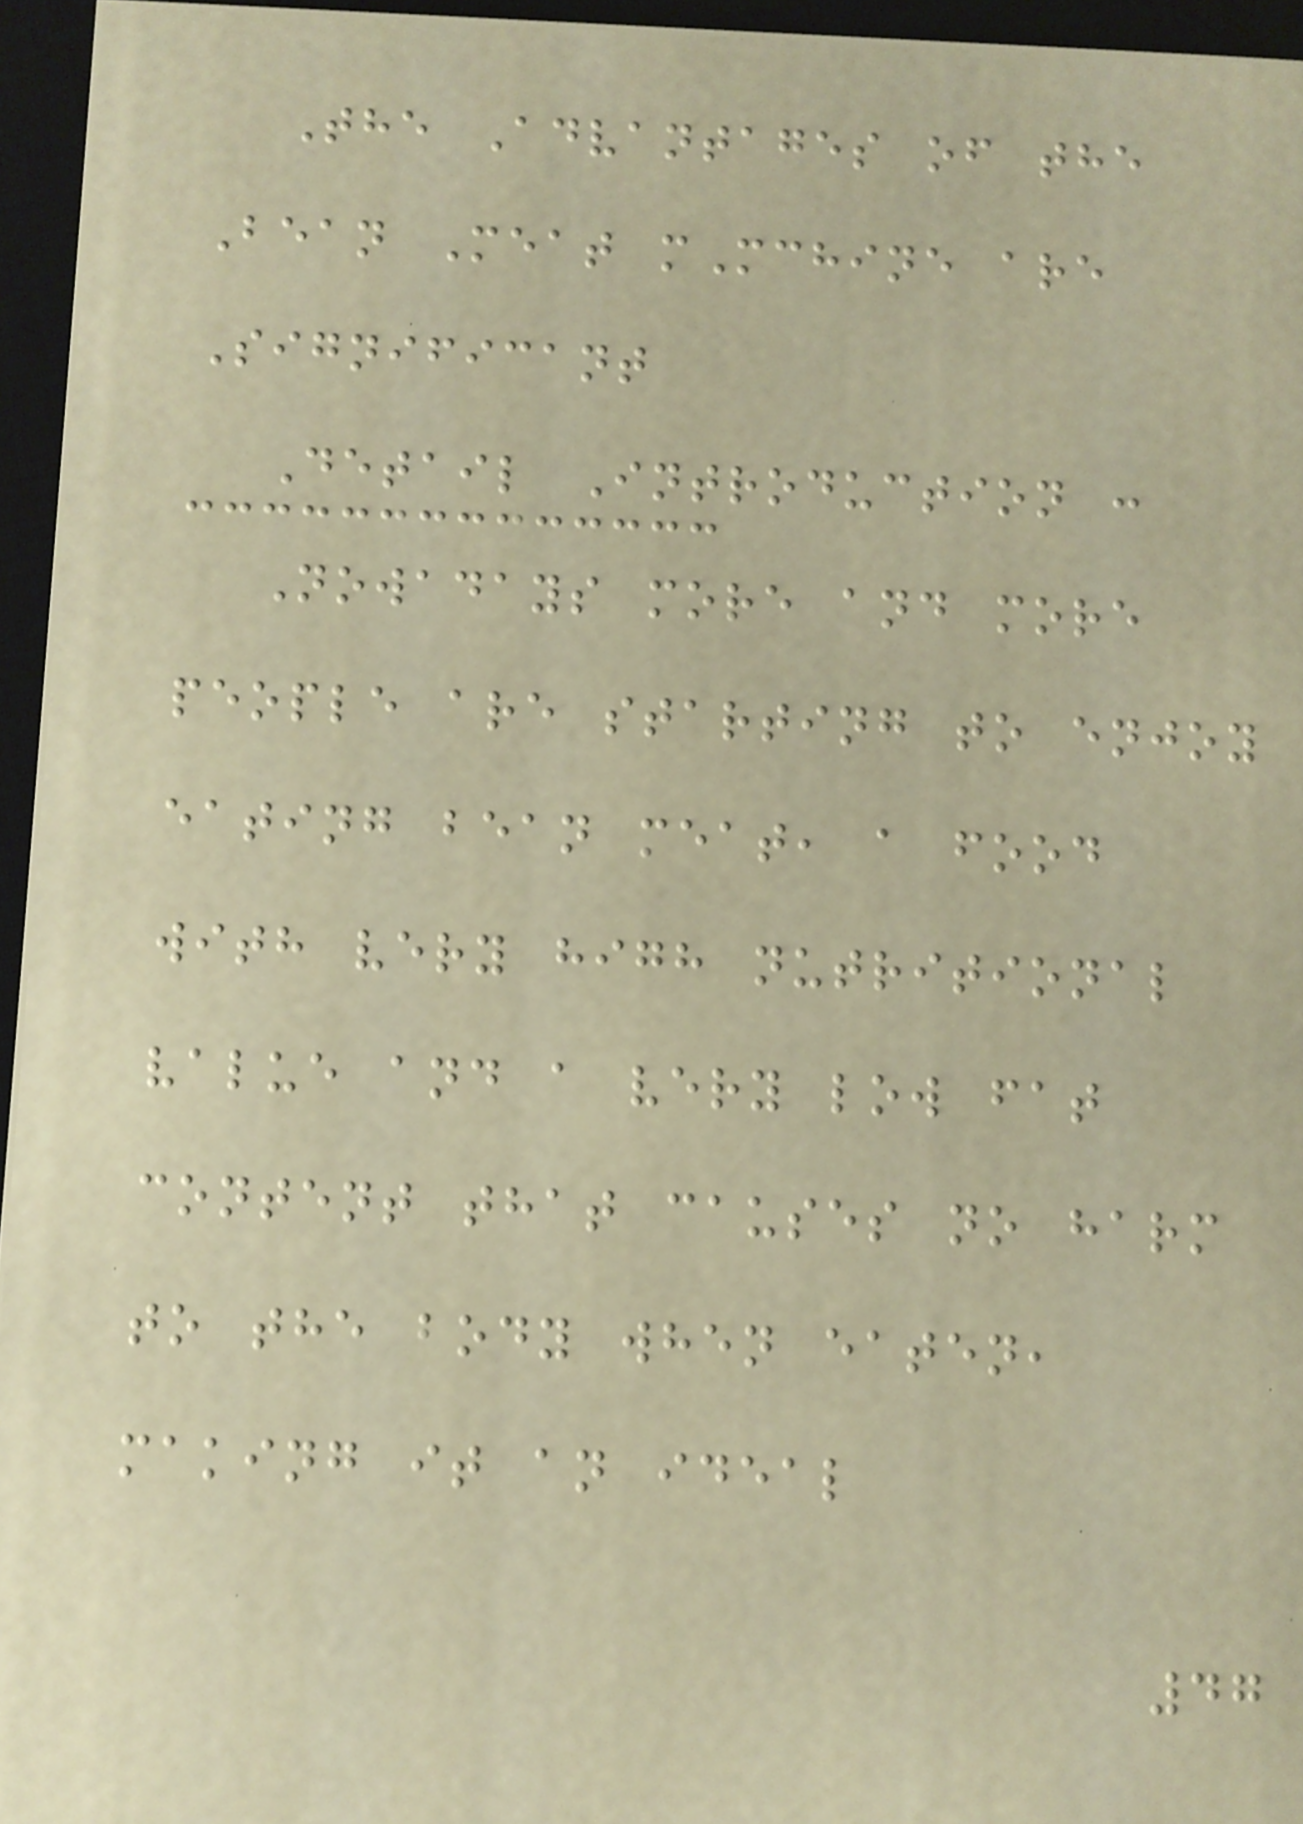The Advantages of the
Bean Meat mMchine are
Significant
Detail Introduction :
Nowadays more and more
people are starting to enjoy
eating bean meat, a food
with very high nutritional
value and a very low fat
content that causes no harm
to the body when eaten,
making it an ideal
47
